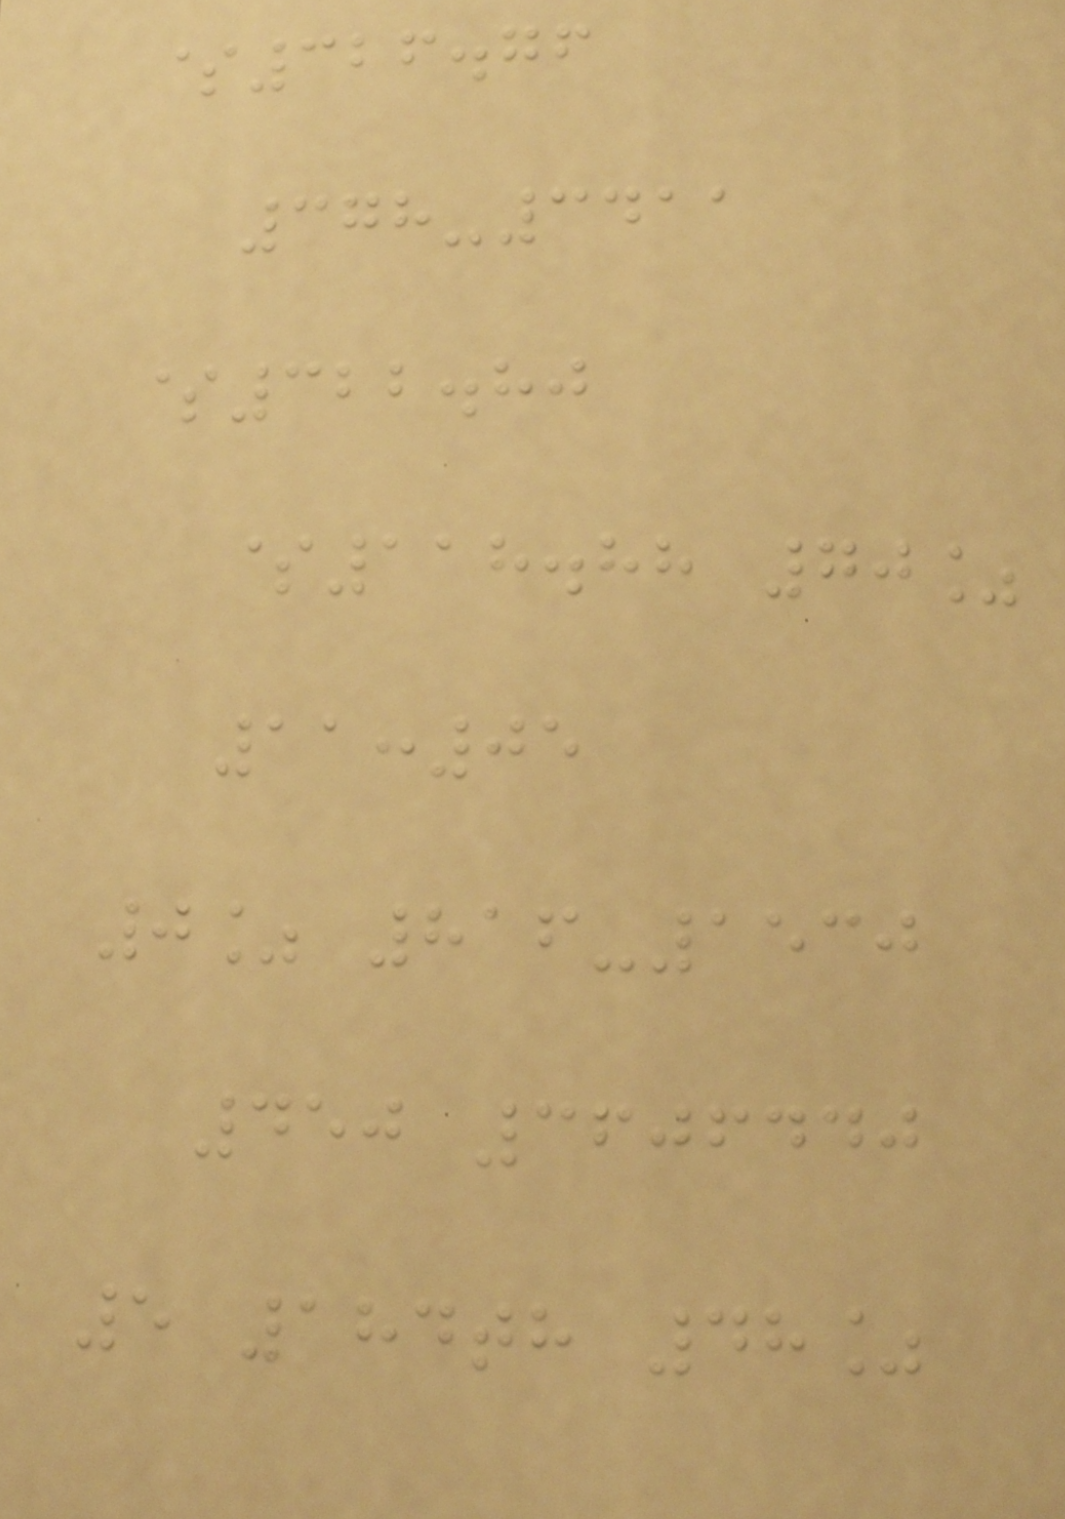$326.76
378-3411
$322.80
$118.88 70%
11:05
0% 816-1530
450 3606440
5 184th 48%
